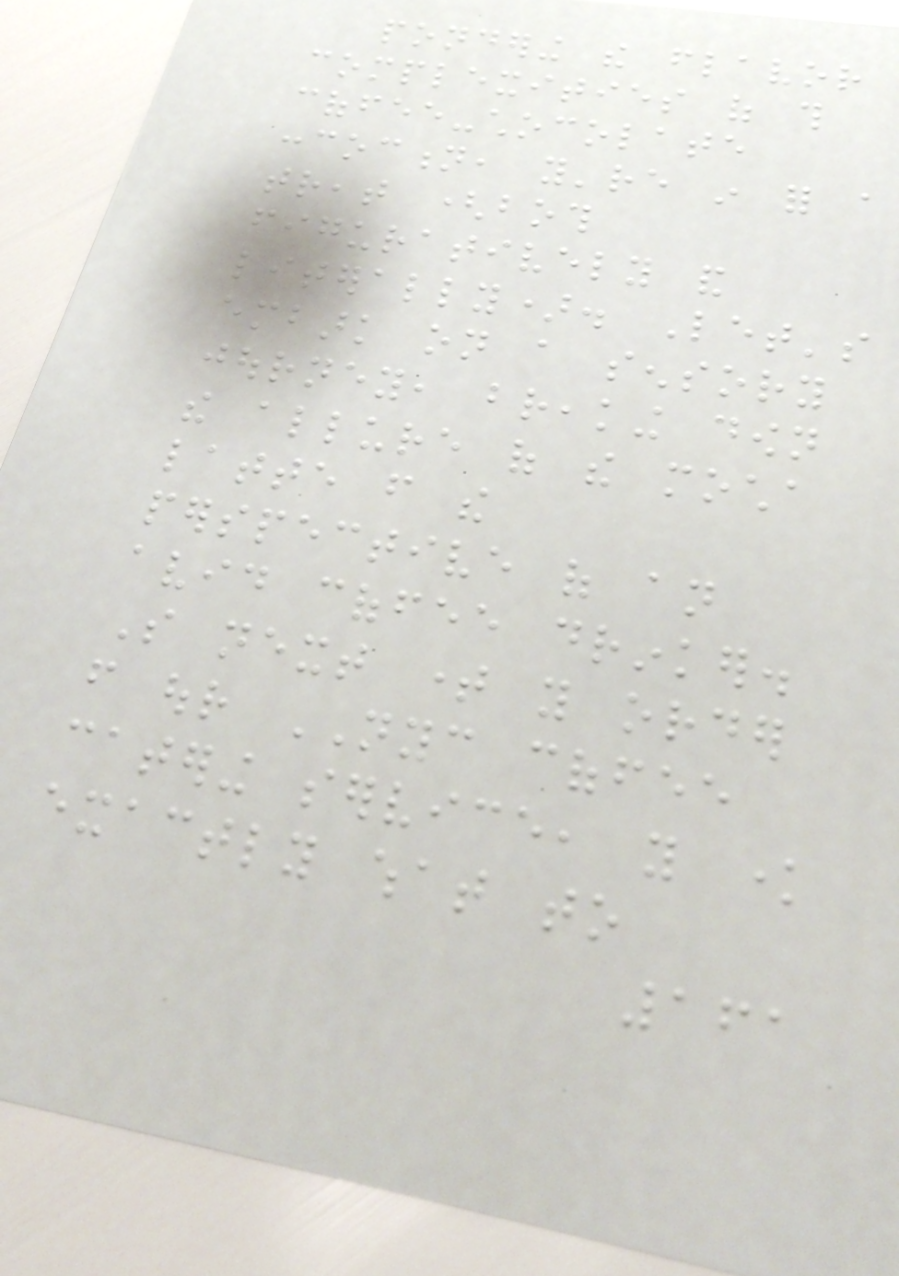pondering the flavor
complexities of this
coffee-chocolate
concoction, you're in for a
treat (both
figuratively and
literally). Let's
embark on a sensory
journey, breaking down
the allure of the mocha
latte from the
perspective of an
avid coffee drinker.
So next time you order
from our NYC coffee
catering service, you know
exactly what to
161
